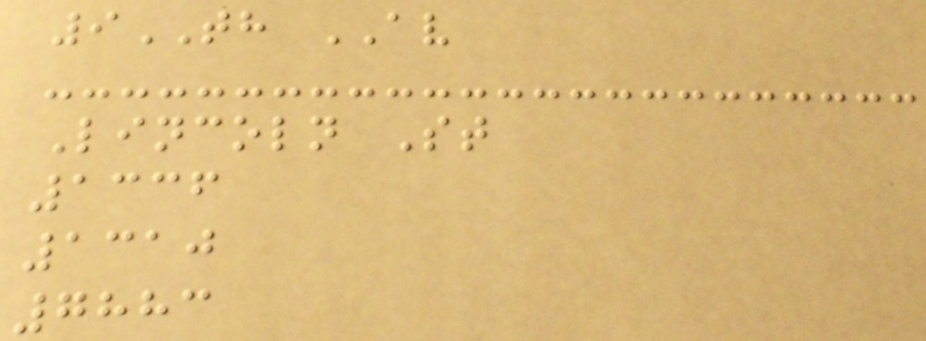9TH AV
Lincoln St
1336
1310
7883
